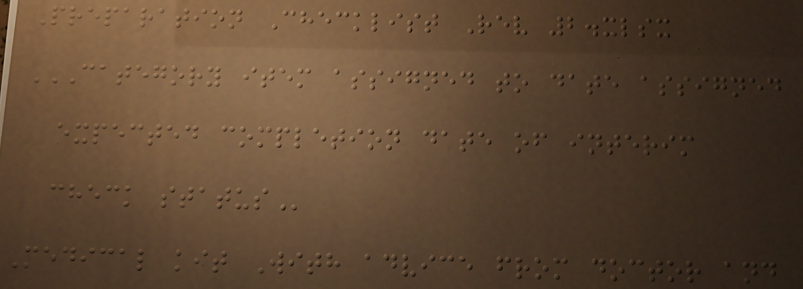Preparation Checklist Rev 2.xlsx
CATEGORY ITEM ASSIGNED TO DATE ASSIGNED
EXPECTED COMPLETION DATE OF INTERIM
CHECK STATUS
Medical kit With advice from doctor and
